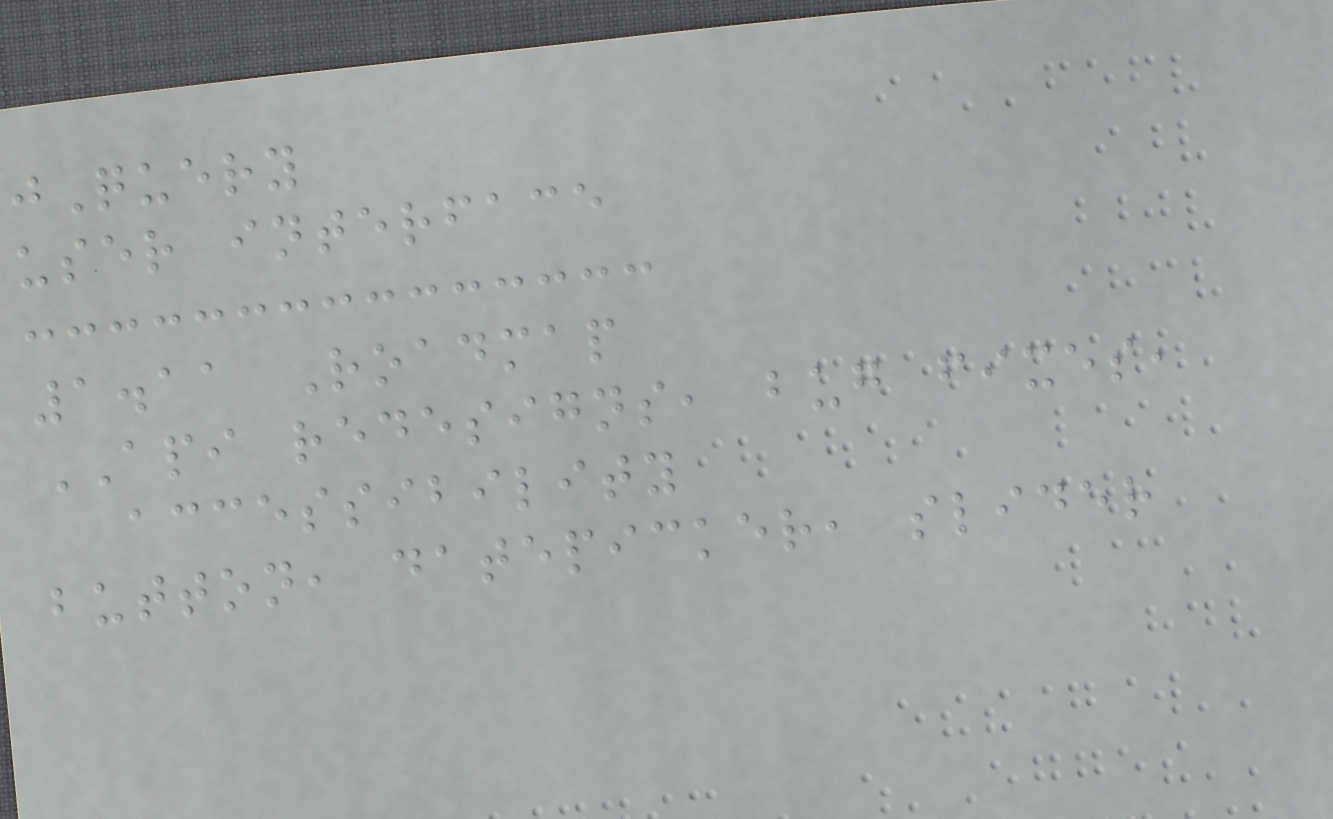jQuery
user interface
1.11 Roadmap
API redesigns, bug fixes,
accessibility
button, datepicker, slider
